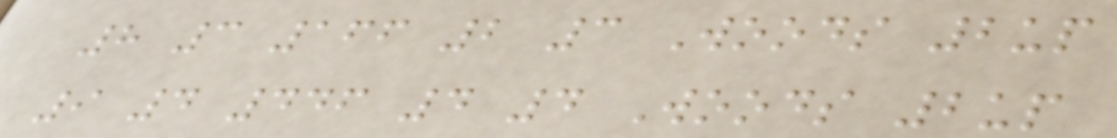8 3 166 2 3 Woods 2up
9 4 446 4 4 Woods 2up
